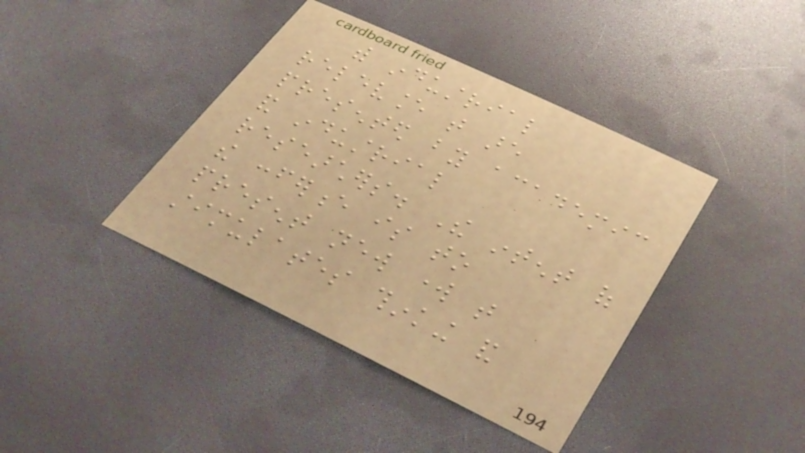with industrial
relevance that are
presented by academic
and industrial
researchers. The intent of
the conference is to
present new work that
stimulates thinking and
